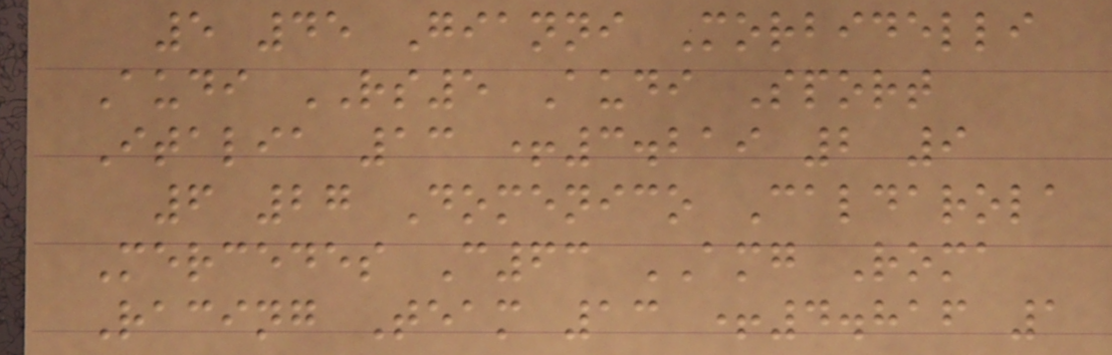5 45 Gianni Morbidelli
Audi RS5 Audi Sport
Italia 13 +3.219 2 9
6 27 Domenico Caldarola
Mercedes C63 AMG Roma
Racing Team 13 +4.816 1
